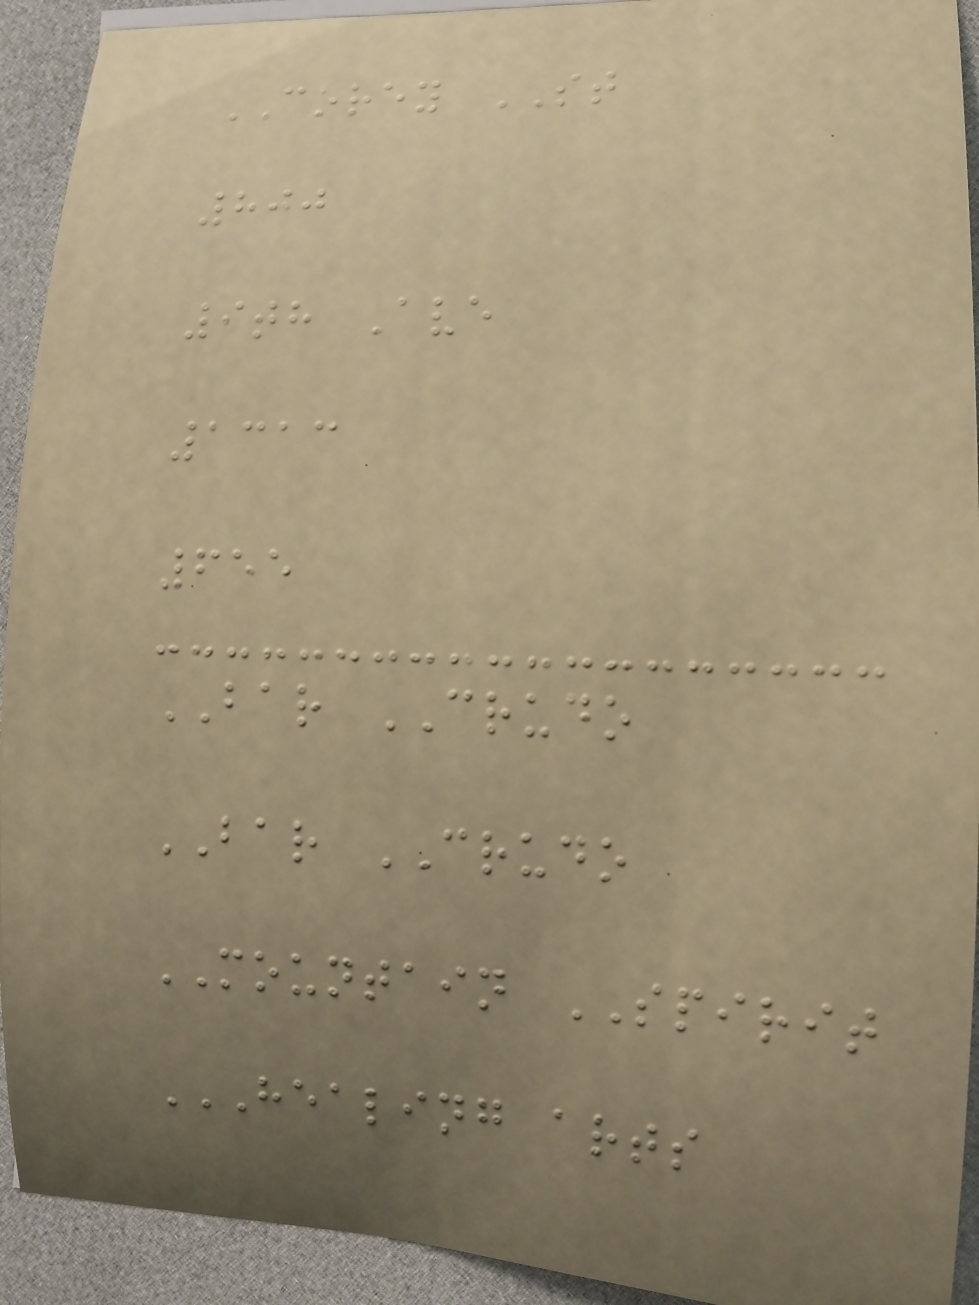COREY ST
800
9th Ave
1313
655
BAR CRUDO
BAR CRUDO
MOUNTAIN SPIRIT
HEALING ARTS
